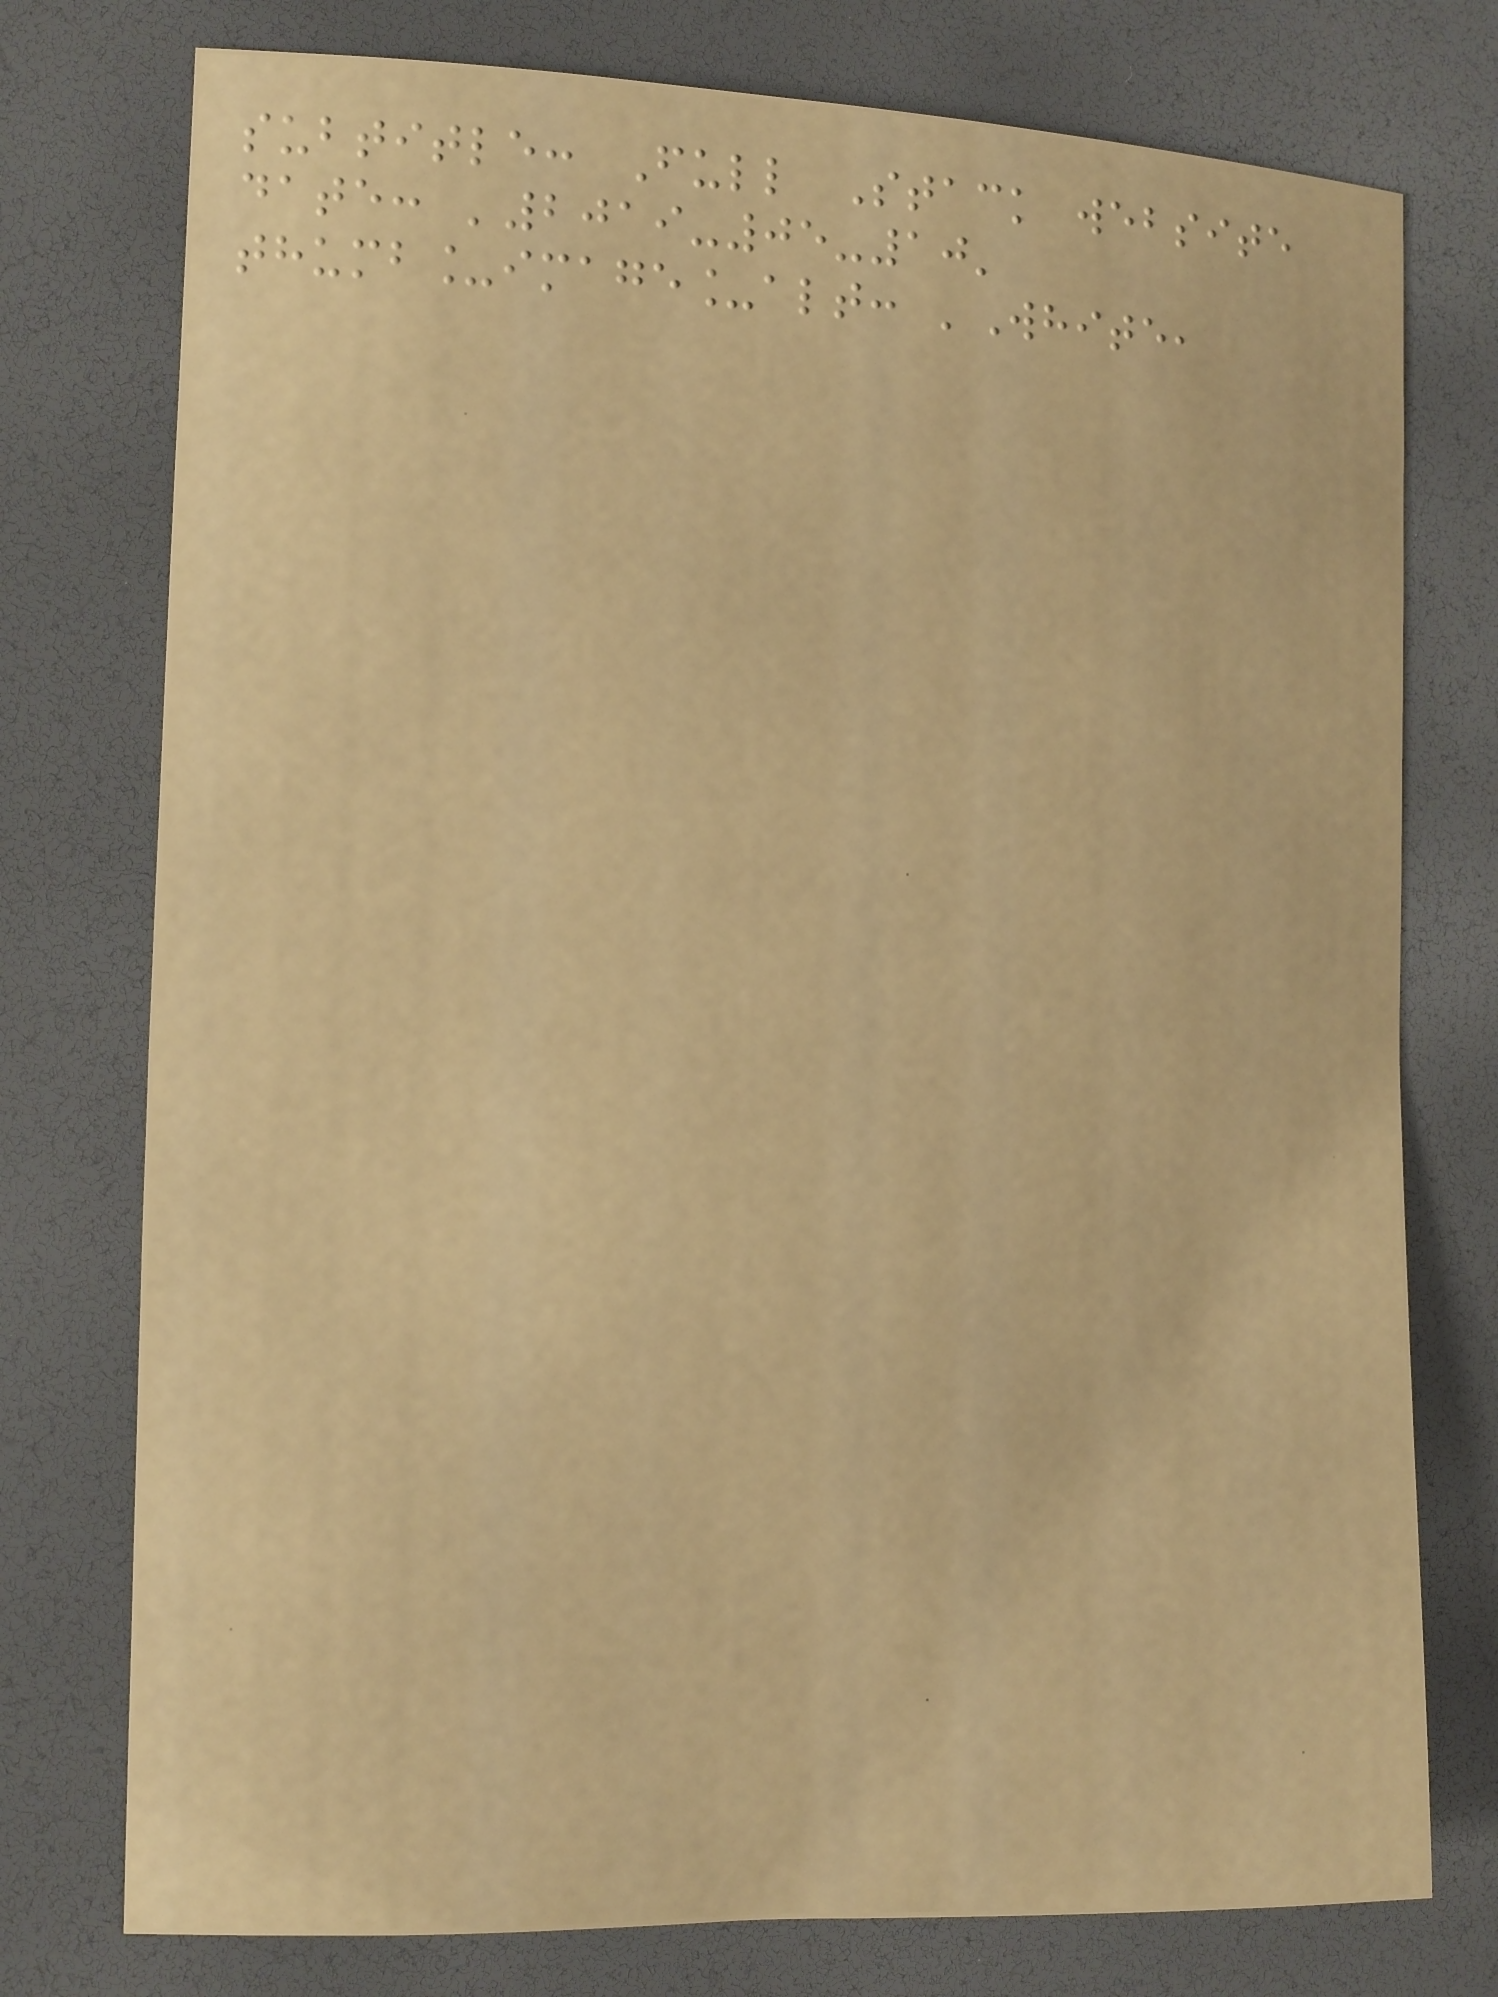subtitle: Full Stack website
date: '2019-05-10'
thumb_image_alt: 'White,
